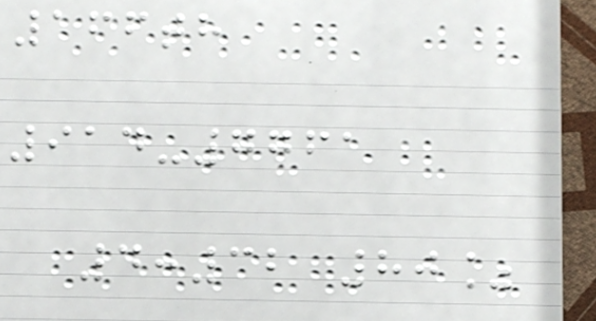166th
914-7761
4:32 80%
